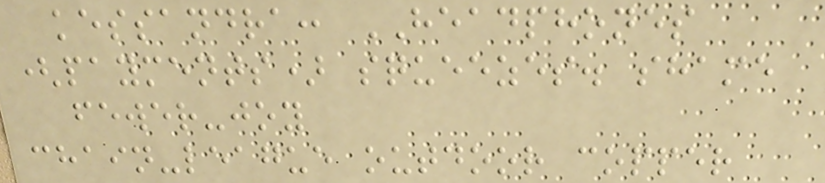kessandra: HEADPHONES
(payments) squeezes. shame
fewer-joy
chain-league outdoor copper
